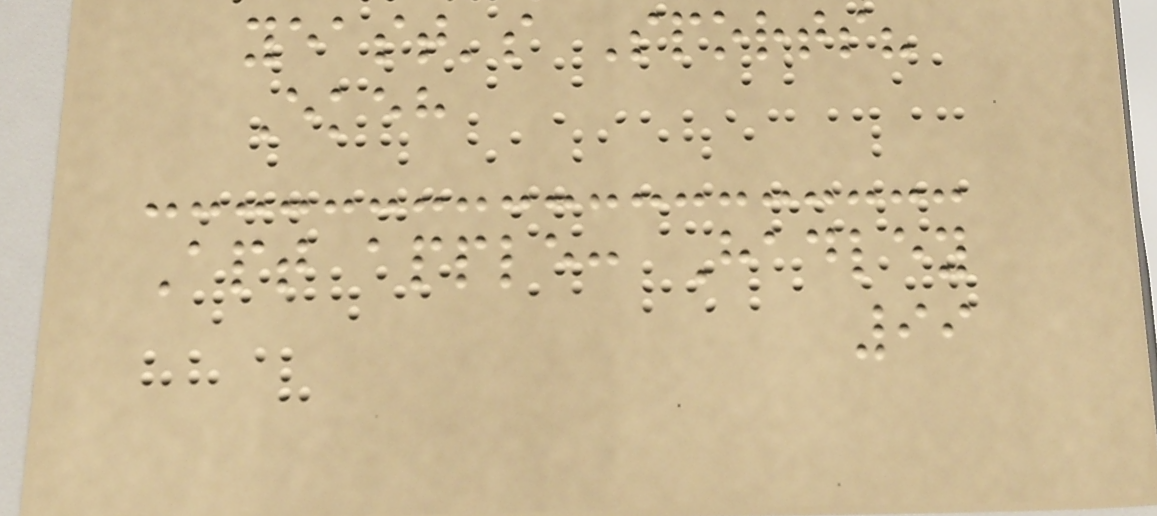yeast's Sports?
Ekeh
Apt apple: Hadley
99
